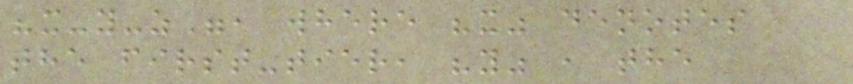"x-y-z", where "x" denotes
the first-tier, "y" , the
